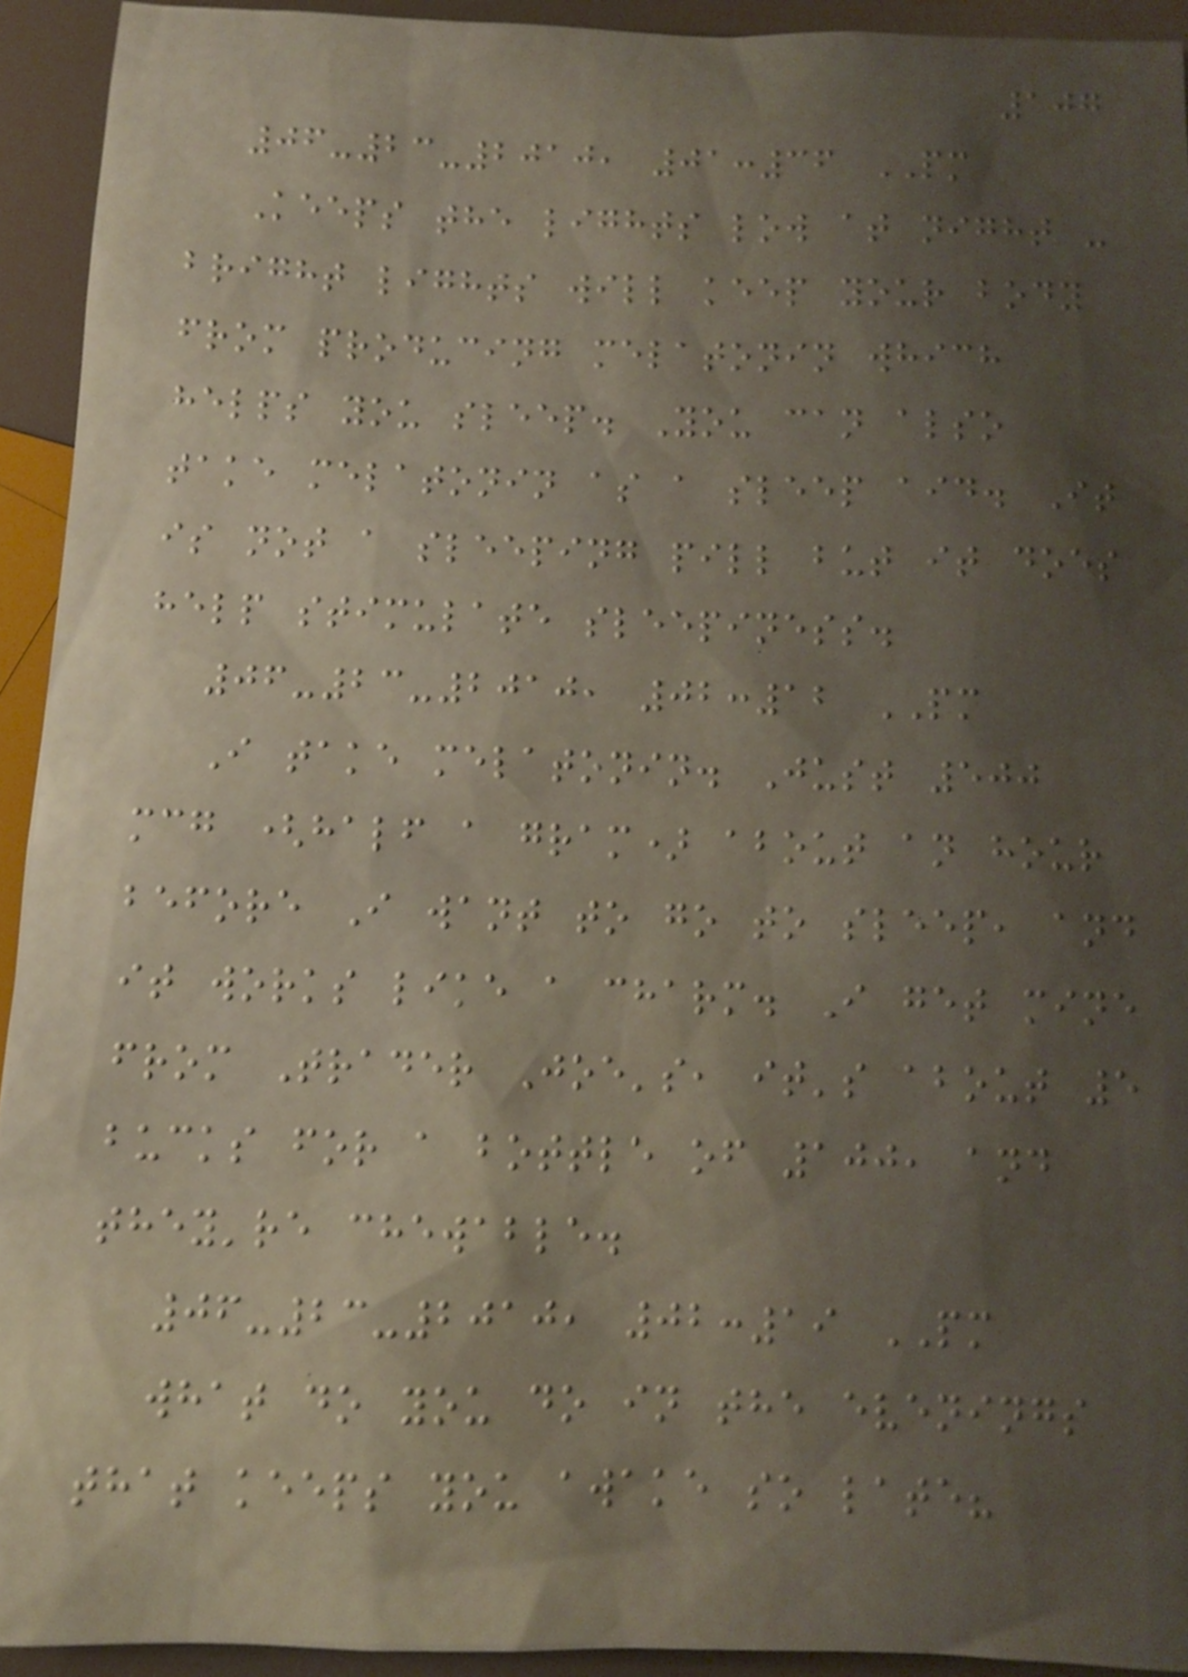107
06-23-2010, 01:36 PM
Keeps the lights low at night -
bright lights will keep your body
from producing melatonin which
helps you sleep. You can also
take melatonin as a sleep aid. It
is not a sleeping pill but it does
help stimulate sleepiness.
06-23-2010, 02:12 PM
I take melatonin. Just 500
mcg (half a gram) about an hour
before I want to go to sleep, and
it works like a charm. I get mine
from Trader Joe's, it's about 5
bucks for a bottle of 100, and
they're chewable.
06-23-2010, 02:19 PM
what do you do in the evenings
that keeps you awake so late?
